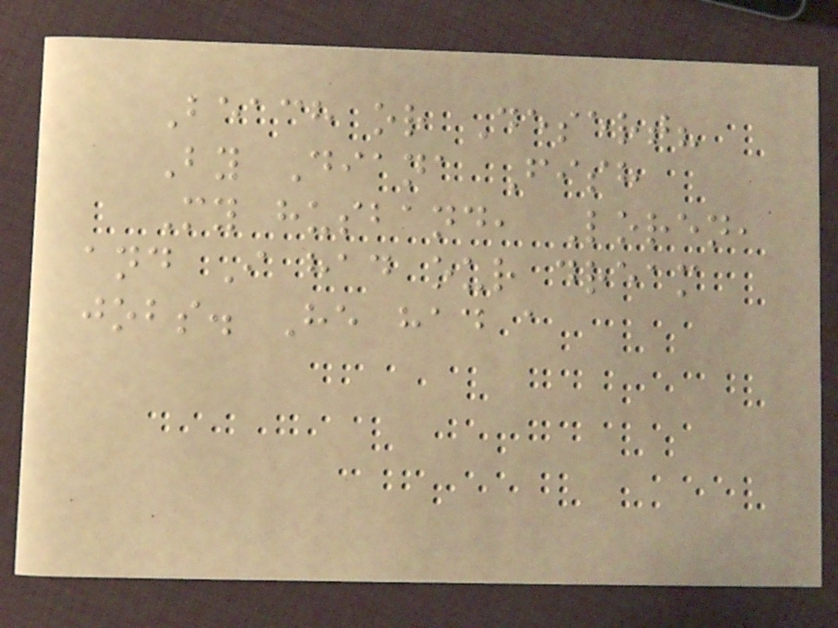Beach or Desert?
By Diana Fish
My husband, Loren,
and I had our dream
jobs. He had a
